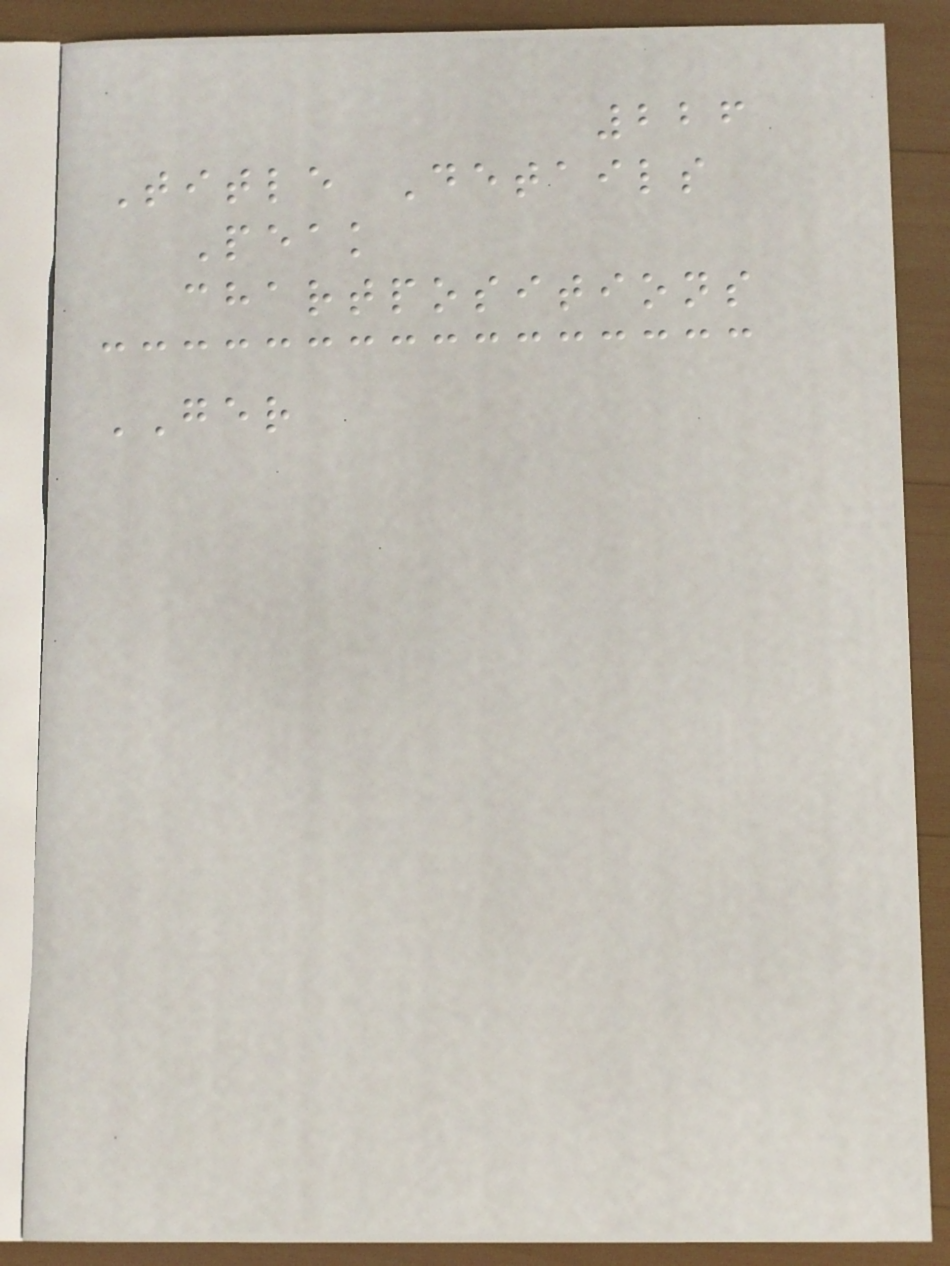226
Title Details
Peak
chartpositions
GER
